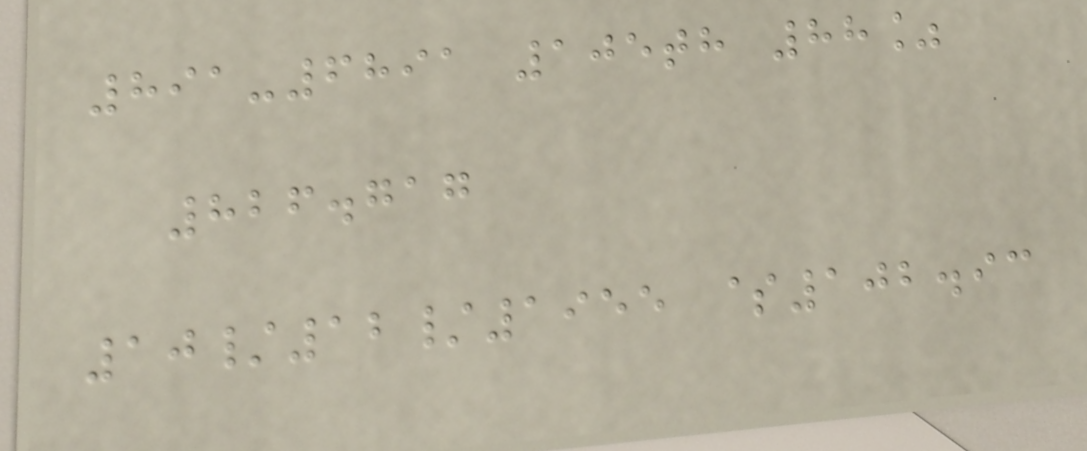891-6891 105th 88%
826.717
10/12/1955 $102.93
